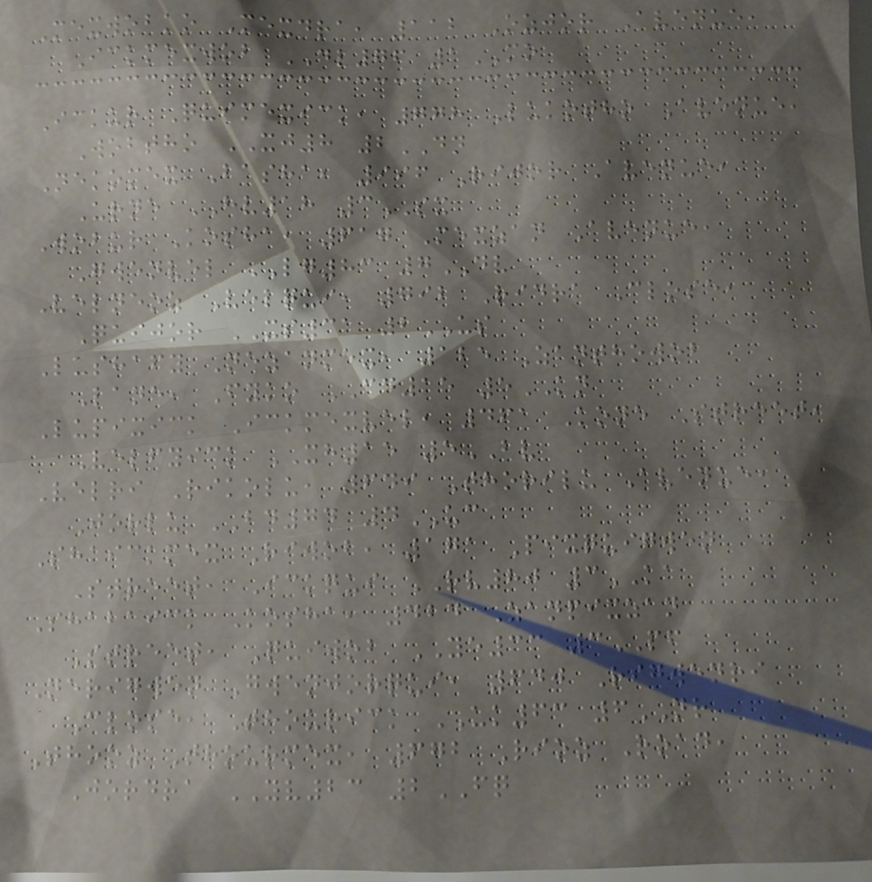Mexwobko Mexdra, 112 Ozjor Avenue,
Ickmexwob DL76 1MO
Ickur Quimexick, 778 Lukotho Avenue,
Wobtho XJ8 2DN
Nekomex Basha, 996 Rijor Avenue,
Urne HV18 3SX
Wobur Kosha, 617 Mexzan Avenue,
Gwenvel LG83 7DV
Velneoz Velqui, 792 Ridra Close,
Quijor XS31 2US
Lushafy Nezanmex, 125 Zanthowob
Lane, Fyko CD15 5KN
Lupixick Ickmexvel, 461 Kone Street,
Velfyick XH15 5BV
Velri Rikolu, 649 Thorilu Avenue,
Jorlu BD74 4UC
Shaickmex Riwob, 171 Pixquigwen
Street, Ickqui RV80 3KA
Shabaick Kosha, 424 Zanpixzan
Street, Quiwob YE33 3PF
Nerigwen Gwenjorqui, 640 Rigwenri
Close, Thourick UK63 6NR
Thooz Thourmex, 672 Rioz Road,
Jordra YV23 2FQ
